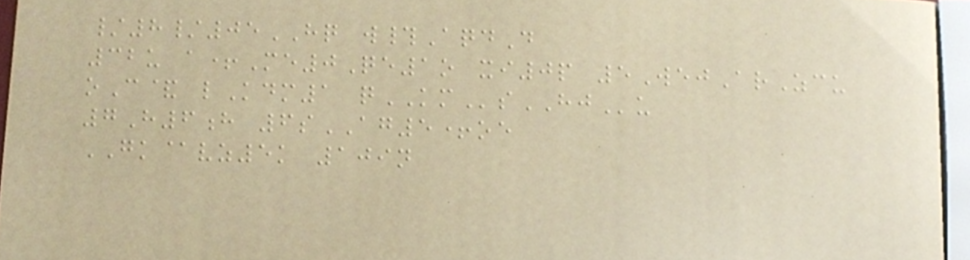/8/05HQ w#AqdD
32u a+Me0Qe1o xi0p 5WejArZcu
oC& lKdm1 qKMsHJu
7H6h 6sAG5+oe
GK@vz5k 109n
